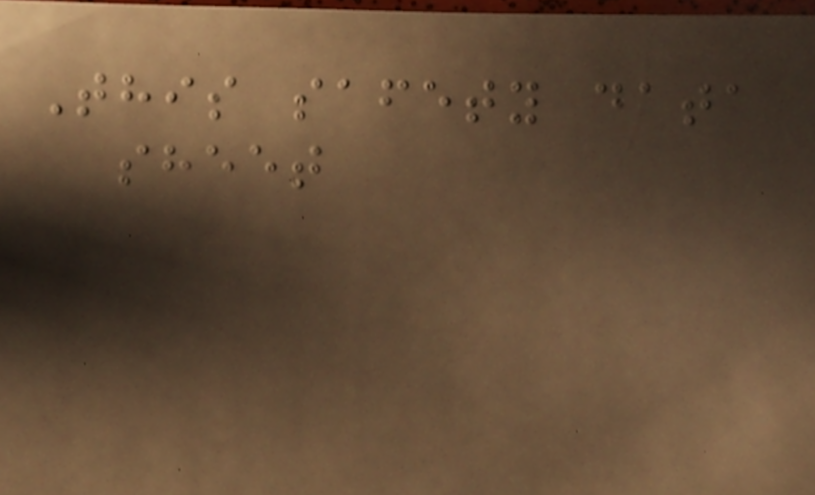This safety data
sheet
